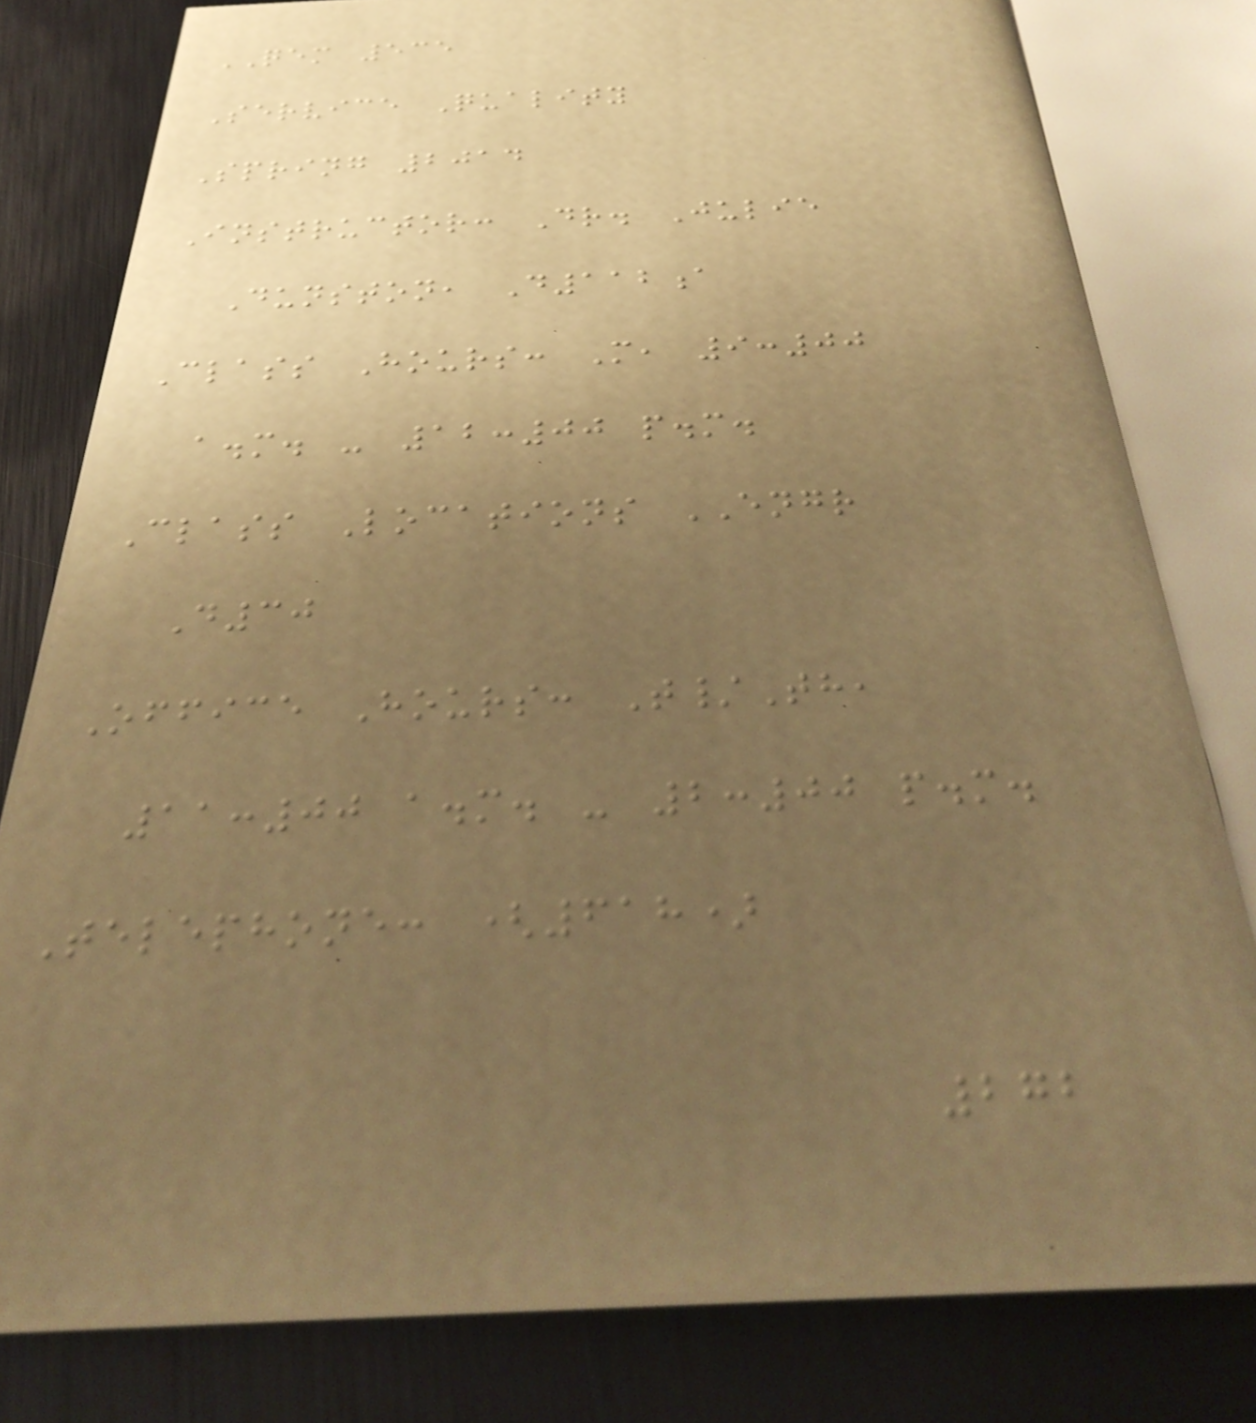QEM 535
Service Quality
Spring 2014
Instructor: Dr. Julie
Dunston, D112a
Class Hours: M, 9:00
a.m. - 12:00 p.m.
Class Locations ENGR
D30
Office Hours: T/Th,
11:00 a.m. - 2:00 p.m.
Telephone: (618)
272
